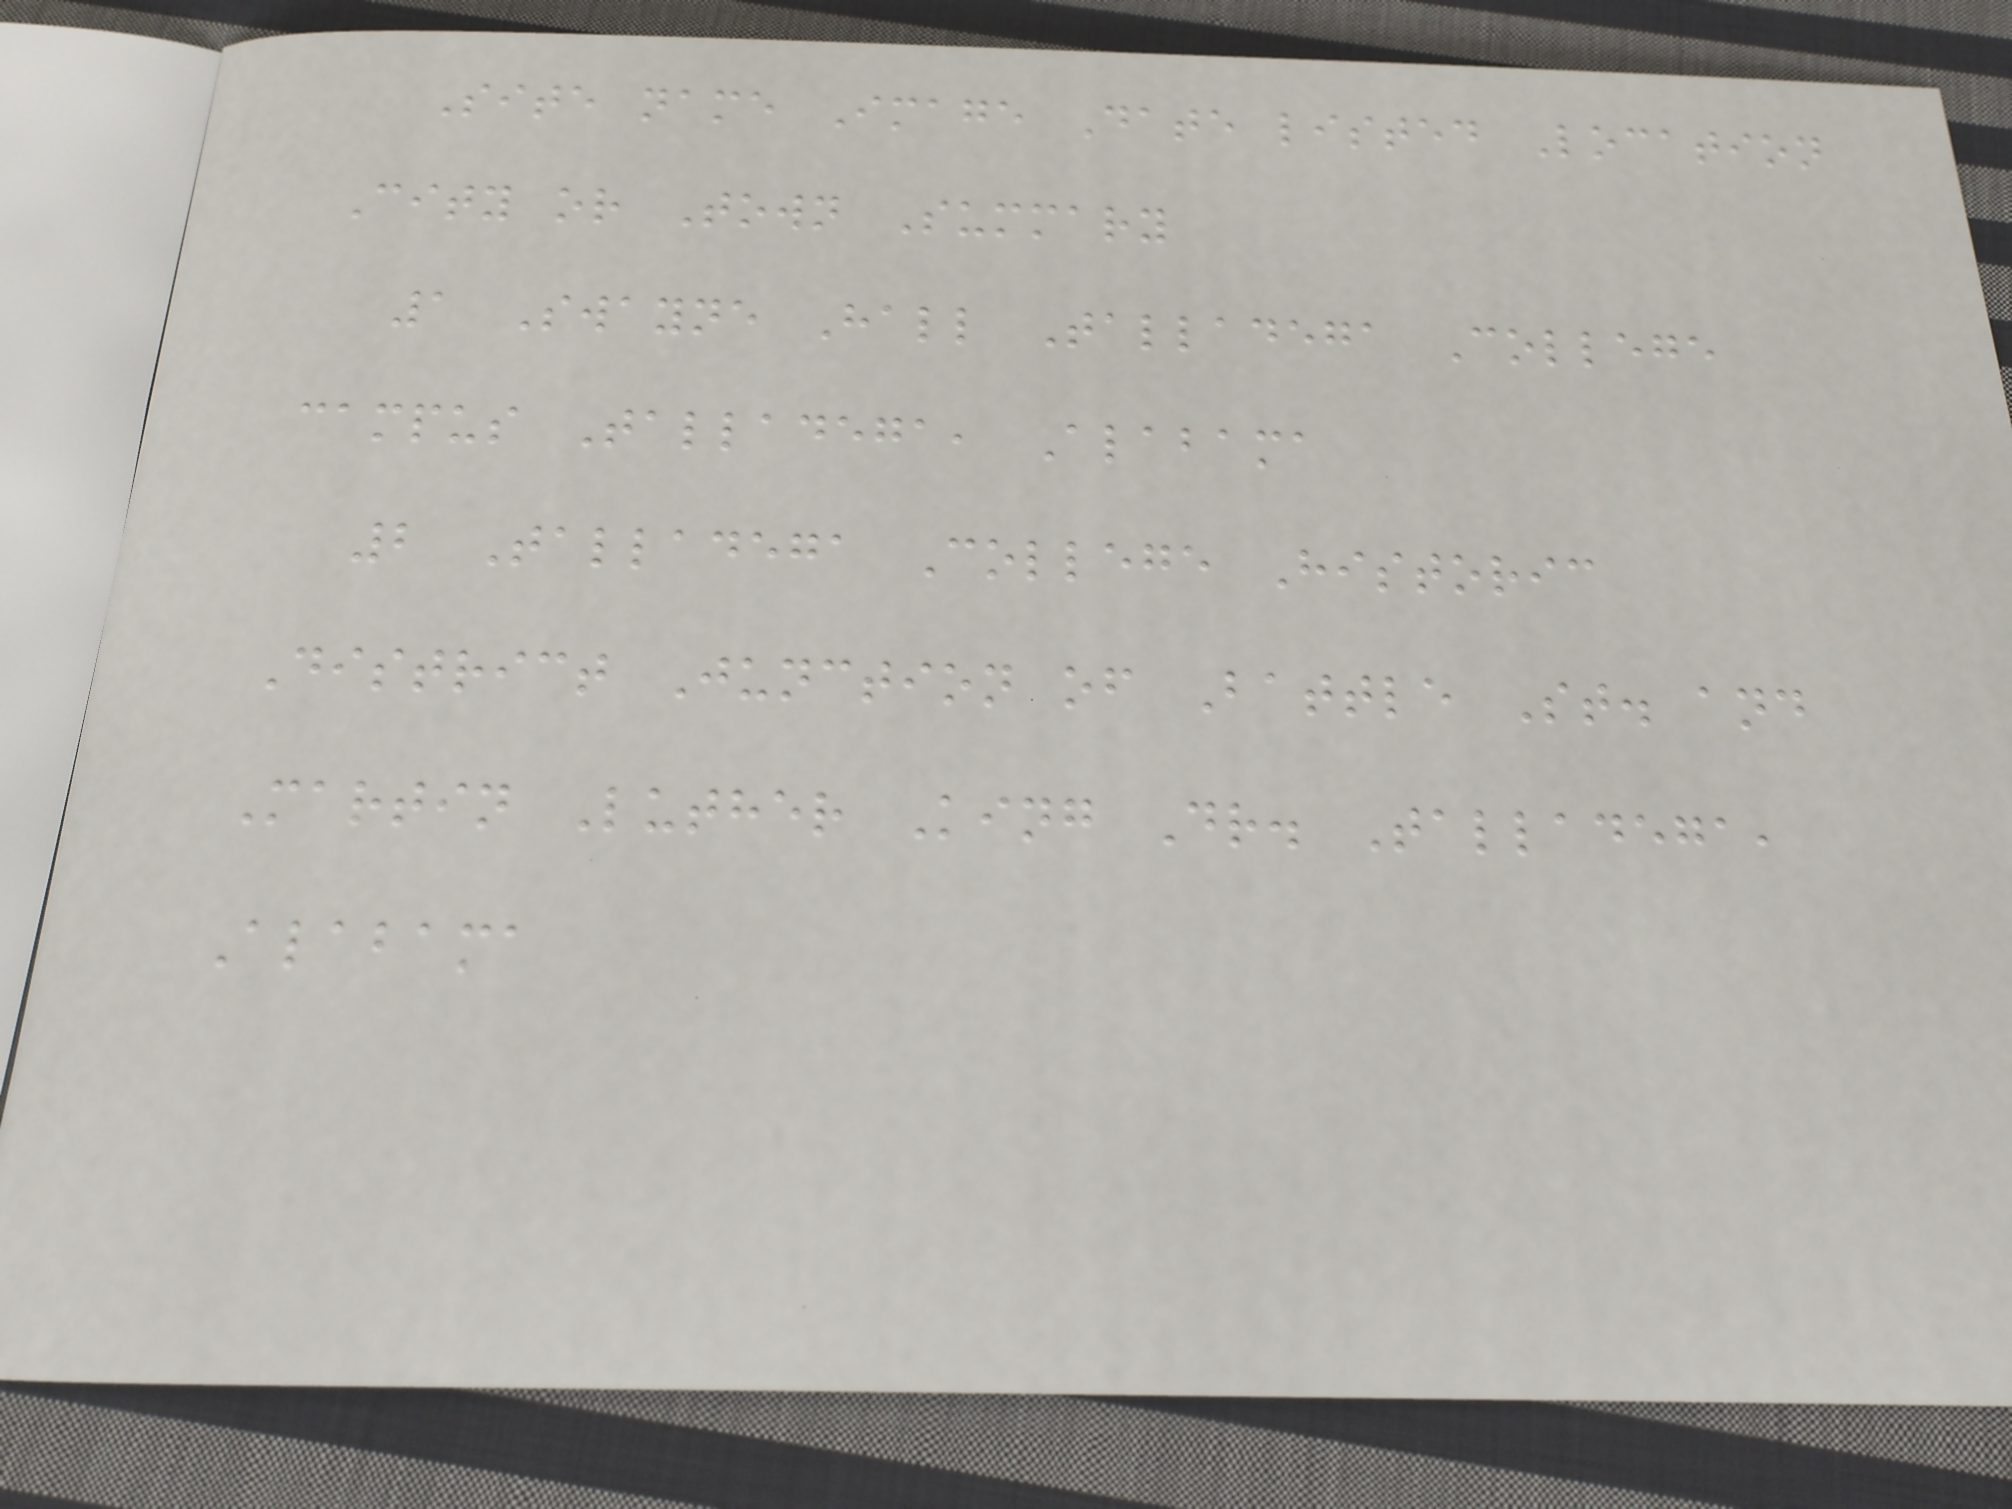Site name Image Date listed Location
City or Town Summary
1 Swayne Hall Talladega College
campus Talladega, Alabama
2 Talladega College Historic
District Junction of Battle St. and
Martin Luther King Dr. Talladega,
Alabama
